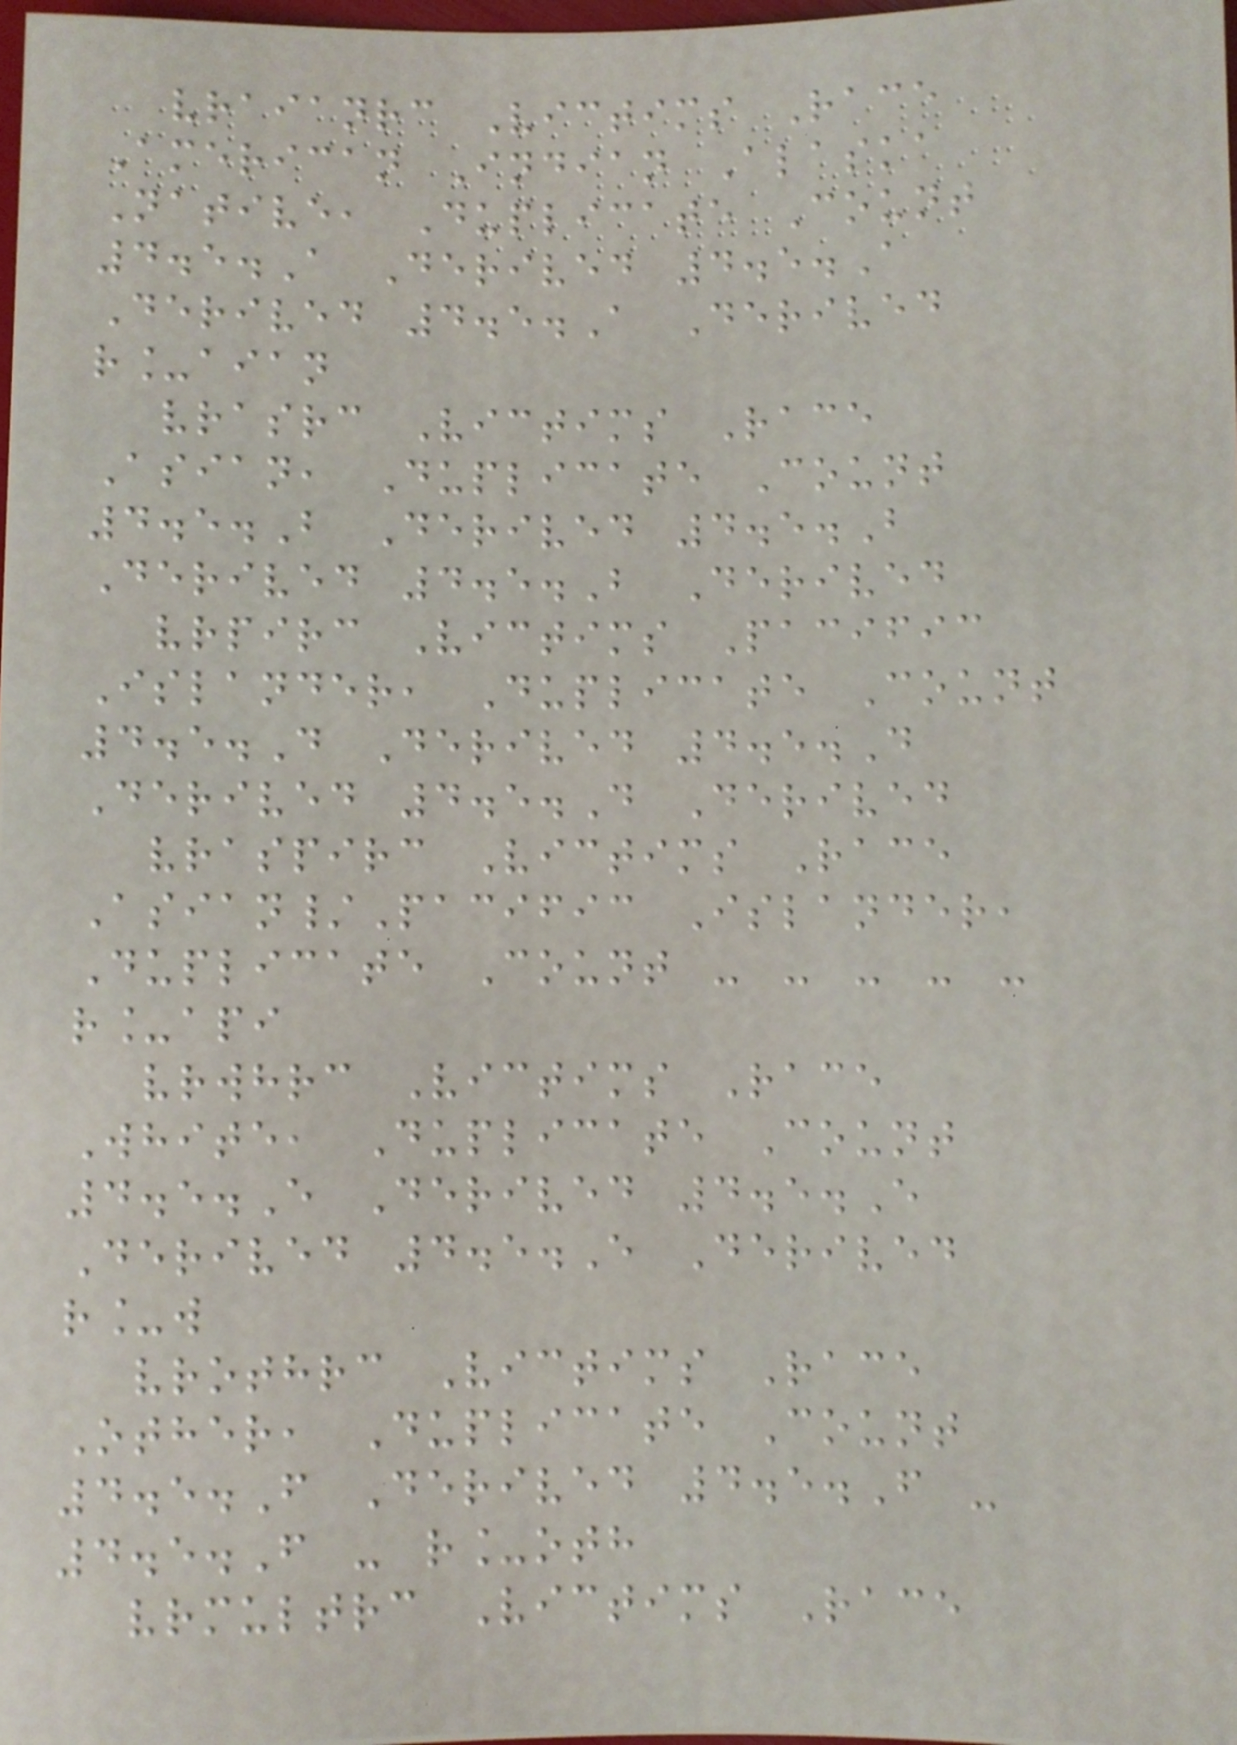vraianrc Victims Race
American Indian Alaska
Native, Duplicate Count
4.5.A Derived 4.5.A
Derived 4.5.A Derived
r_aian
vrasrc Victims Race
Asian, Duplicate Count
4.5.B Derived 4.5.B
Derived 4.5.B Derived
vrpirc Victims Pacific
Islander, Duplicate Count
4.5.D Derived 4.5.D
Derived 4.5.D Derived
vraspirc Victims Race
Asian/Pacific Islander,
Duplicate Count - - - - -
r_api
vrwhrc Victims Race
White, Duplicate Count
4.5.E Derived 4.5.E
Derived 4.5.E Derived
r_w
vrothrc Victims Race
Other, Duplicate Count
4.5.F Derived 4.5.F -
4.5.F - r_oth
vrmultrc Victims Race
